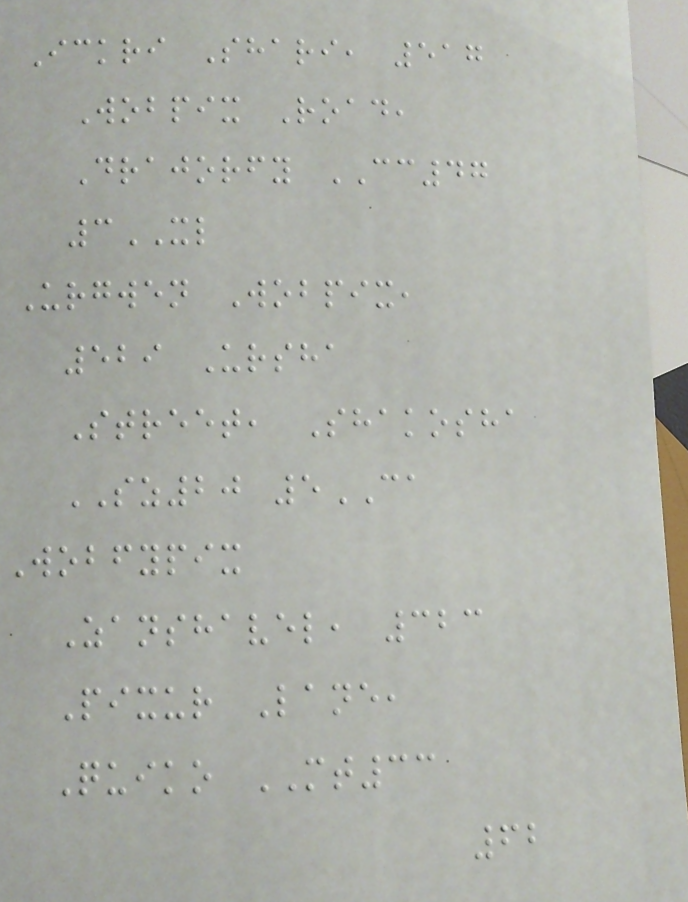Ickri Shari, 517
Wobpix Road,
Drajorfy CC47
3XL
Urgwen Wobpix,
529 Ursha
Street, Shakosha
SZ20 5CA
Wobfypix
Zanshavel, 323
Pixur Lane,
Quiko MT33
62
